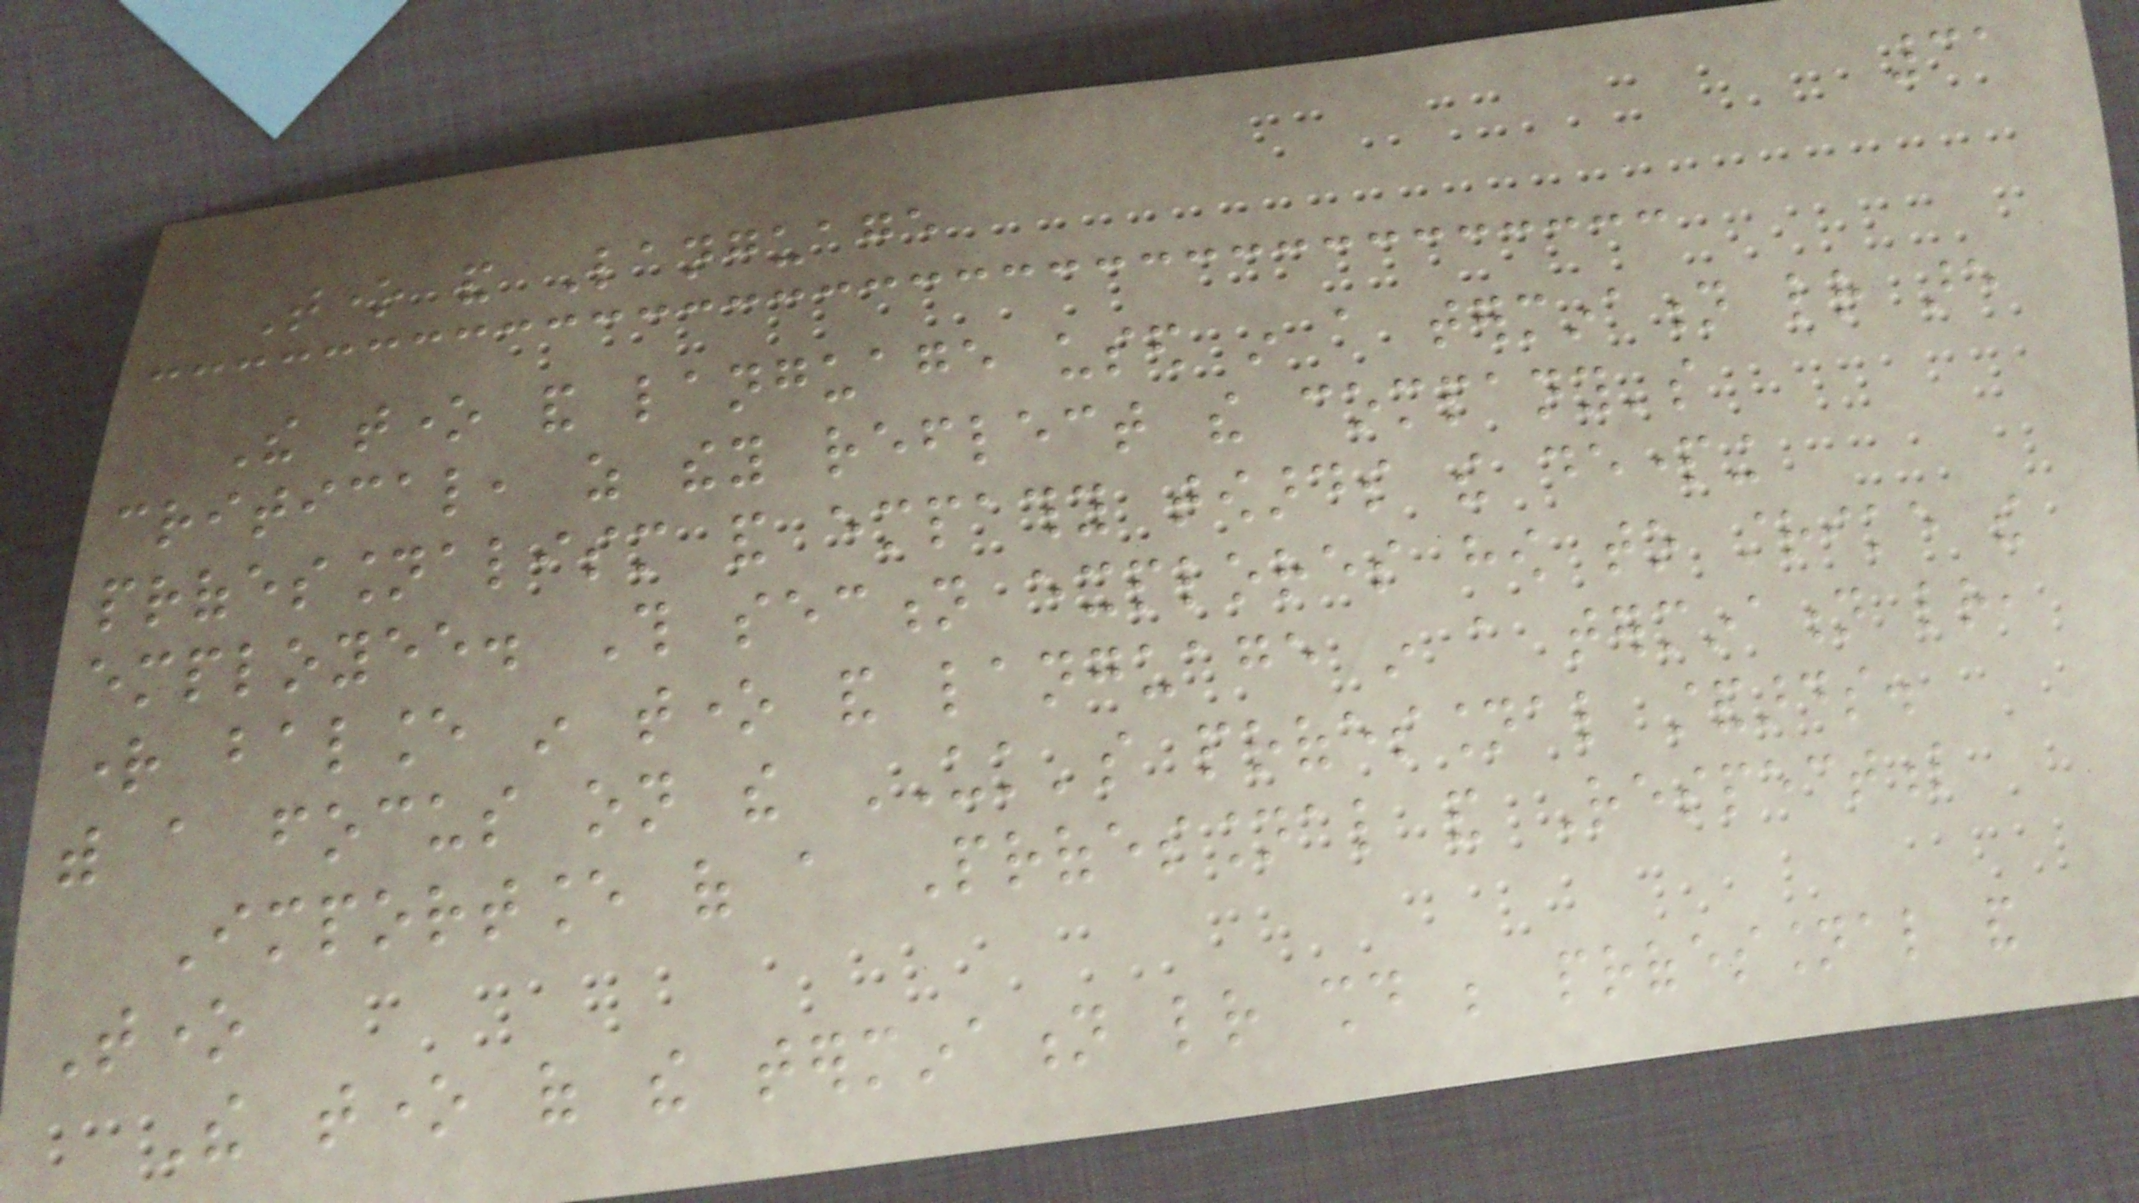31
Tone and Language
The tone and language used in a termination letter are
critical, as they reflect the company's
professionalism and empathy towards the departing
employee. This section explores how to strike the
right balance in tone and language in a termination letter,
with a focus on the UK's professional standards.
Importance of a Professional and Respectful
Tone
The tone of the termination letter should be professional and
